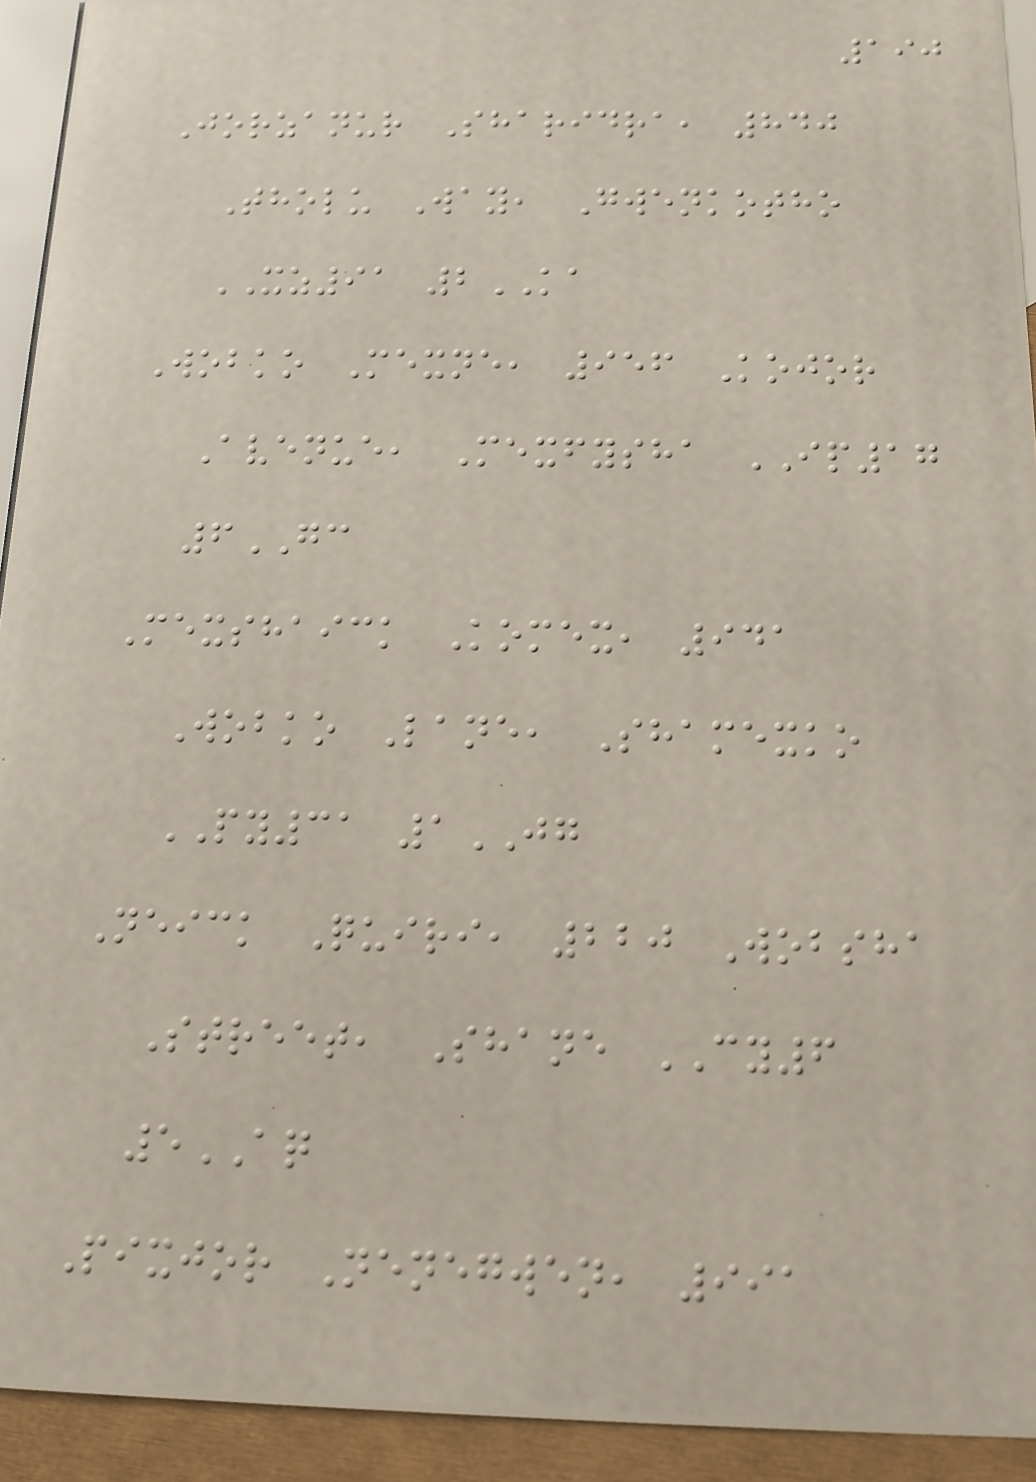190
Jorzanur Sharidra, 840
Tholu Way, Gwenkotho
XZ91 2KA
Wobko Mexne, 956 Kojor
Avenue, Mexfysha IP17
6GC
Mexshaick Komex, 941
Wobko Lane, Shamexko
PY31 1JG
Neick Quiri, 220 Wobsha
Street, Shane CY6
5AQ
Pixjor Nenegwen, 991
